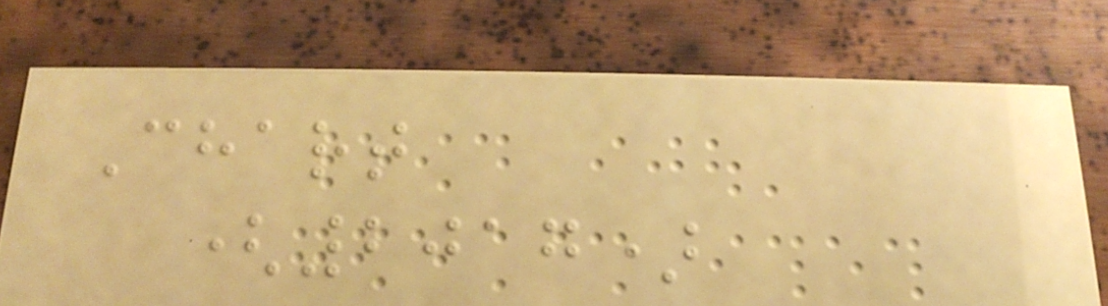Chart
(2017)
